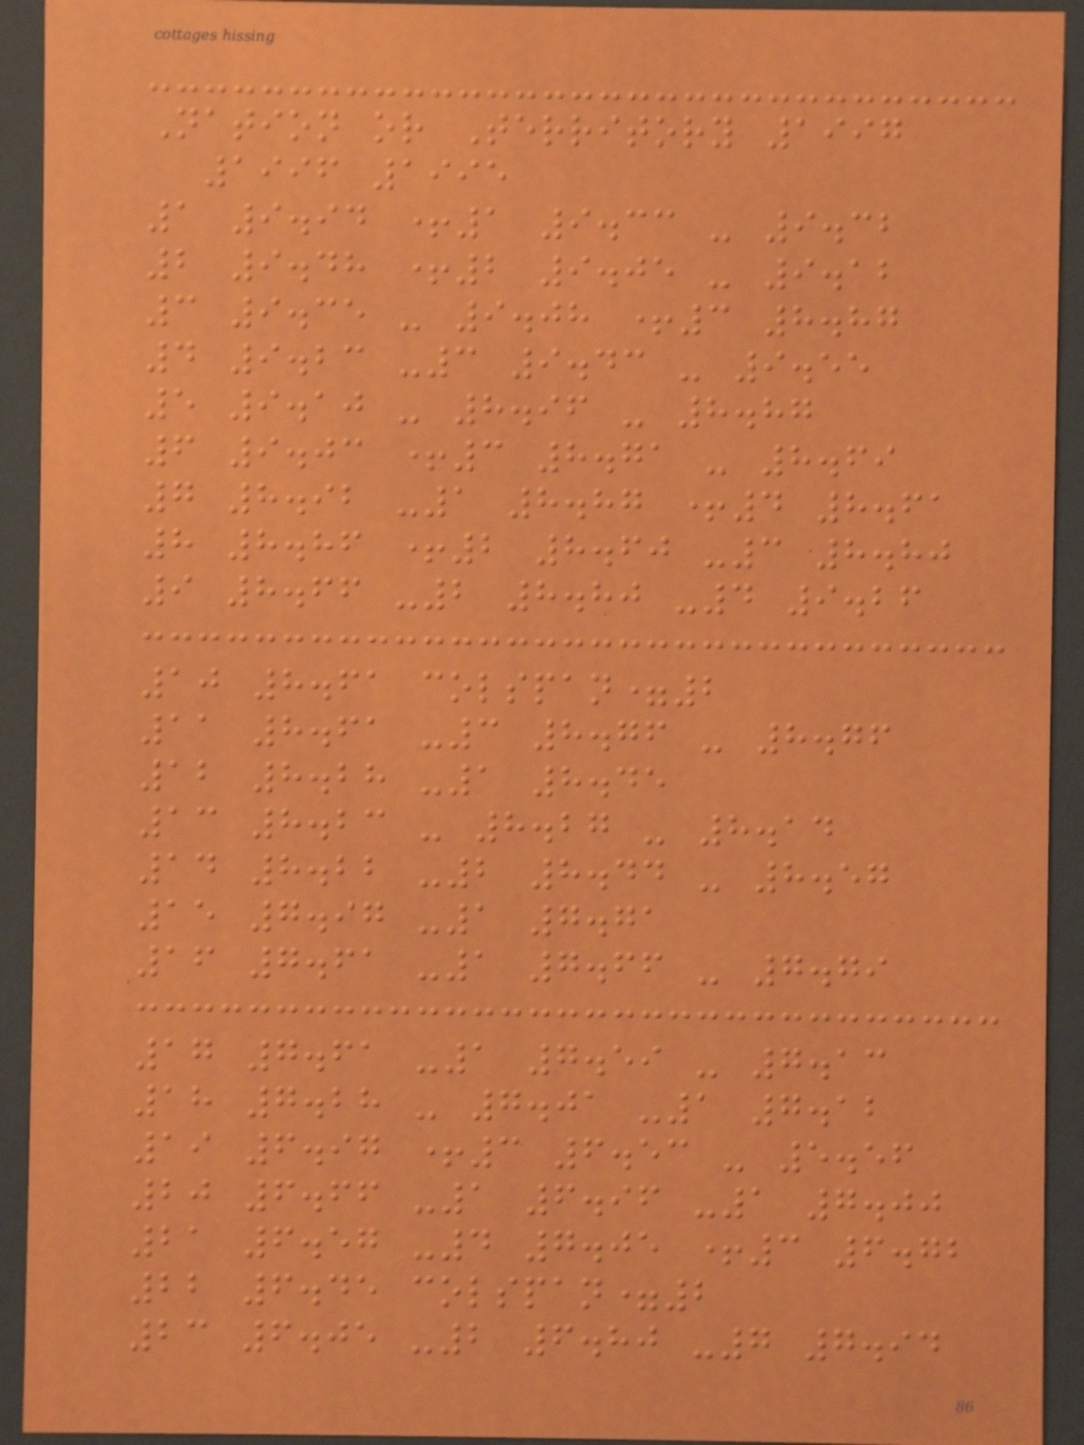Nation or Territory 1997
1996 1995
1 9.94 +1 9.33 - 9.32
2 9.48 +2 9.05 - 9.12
3 9.35 - 9.08 +3 8.87
4 9.23 -3 9.43 - 9.55
5 9.10 - 8.96 - 8.87
6 9.03 +3 8.71 - 8.69
7 8.92 -1 8.87 +4 8.61
8 8.86 +2 8.60 -3 8.80
9 8.66 -2 8.80 -4 9.26
10 8.61 colspan=2
11 8.61 -3 8.76 - 8.76
12 8.28 -1 8.45
13 8.23 - 8.27 - 8.14
14 8.22 -2 8.44 - 8.57
15 7.97 -1 7.71
16 7.61 -1 7.66 - 7.79
17 7.61 -1 7.59 - 7.13
18 7.28 - 7.01 -1 7.12
19 6.97 +3 6.53 - 5.56
20 6.66 -1 6.96 -1 7.00
21 6.57 -4 7.05 +3 6.72
22 6.45 colspan=2
23 6.05 -2 6.80 -7 7.94
